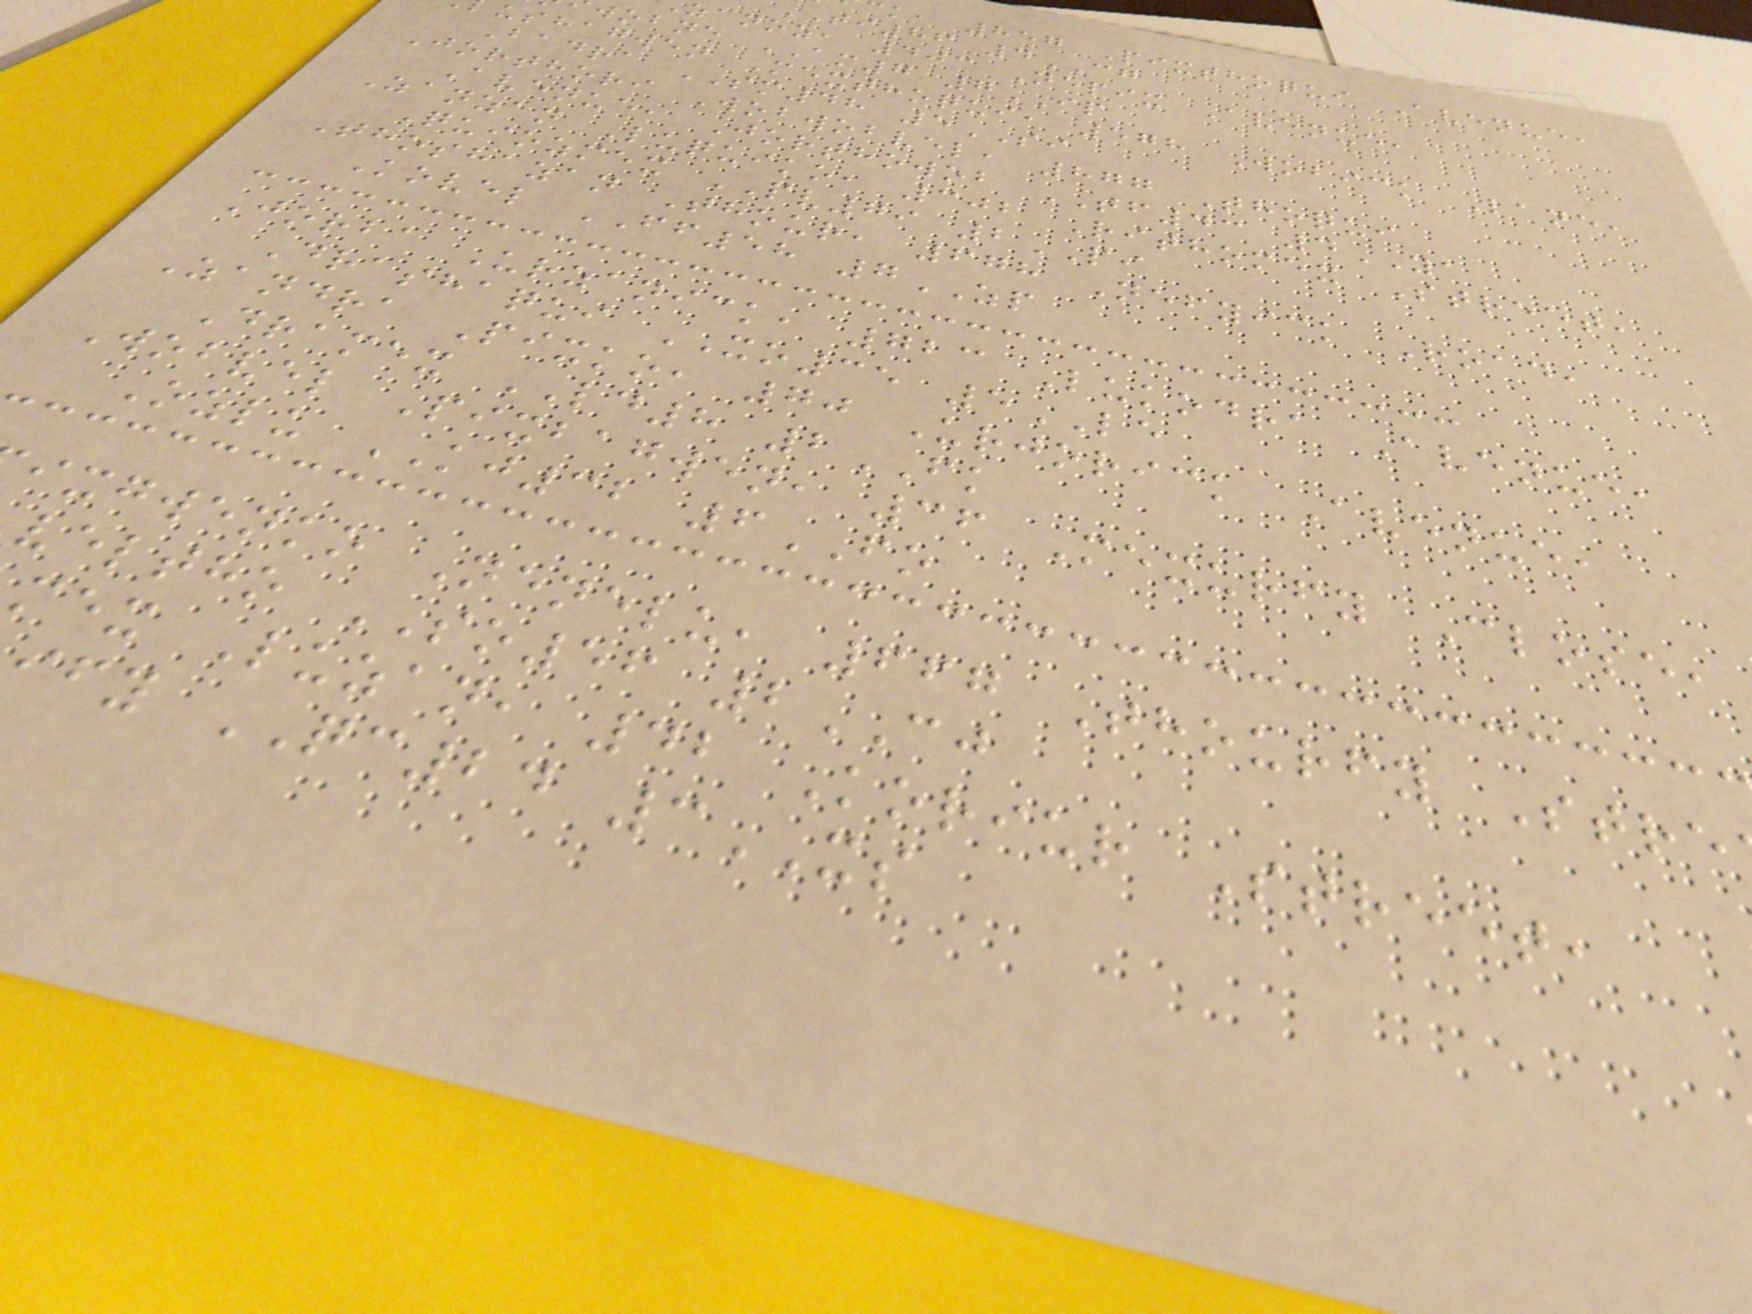k, 857 Pixthoqui Avenue,
ti86 4CG
zanoz, 403 Nepix Avenue,
wobne AM7 7IP
ushagwen Mexthoqui, 578 Wobick Lane,
Badra SM48 5SI
Jorthori Wobwobvel, 877 Thoqui
Avenue, Jorthowob TF43 4YA
Zanzan Luquiko, 302 Rithomex Street,
Quiozmex PV79 2PI
Thoshazan Thour, 678 Nefyick Road,
Kovel FF58 7ZP
Jorba Urzanick, 723 Lukodra Avenue,
Drashaqui XO35 5LE
Zandra Pixko, 70 Urjorick Avenue,
Dramex LD8 2FK
Wobvel Pixbagwen, 36 Mexurfy Close,
Ozlu KJ32 6FO
ixgwenko Nenelu, 667 Thourfy Stre
veltho SO56 2CJ
mex Luzan, 42 Koriur Street,
ify QC24 3XS
